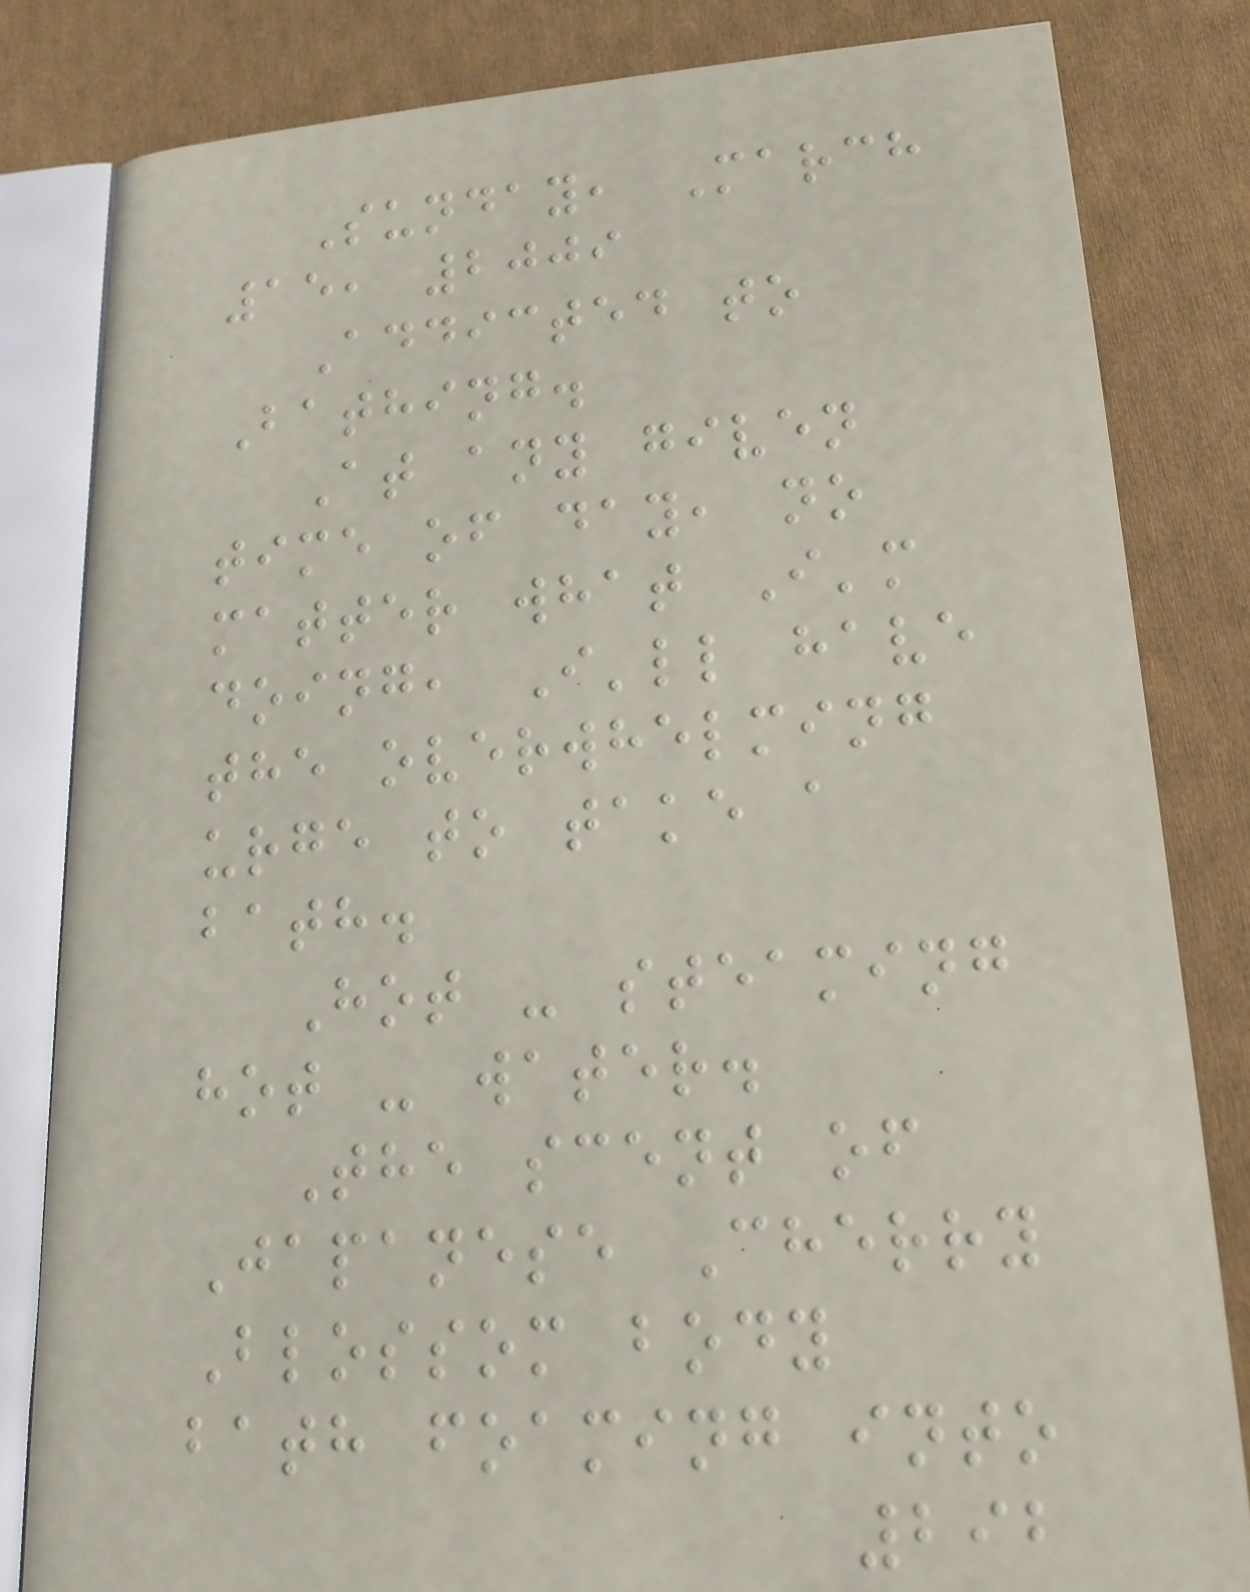Sunday, March
15, 2009
Addicted to
Bathing.
At any given
time of day, no
matter what I'm
doing, I'll have
the overwhelming
urge to take a
bath.
Hot - steaming
hot - water.
The scent of
Japanese Cherry
Blossom body
bath foaming into
292
